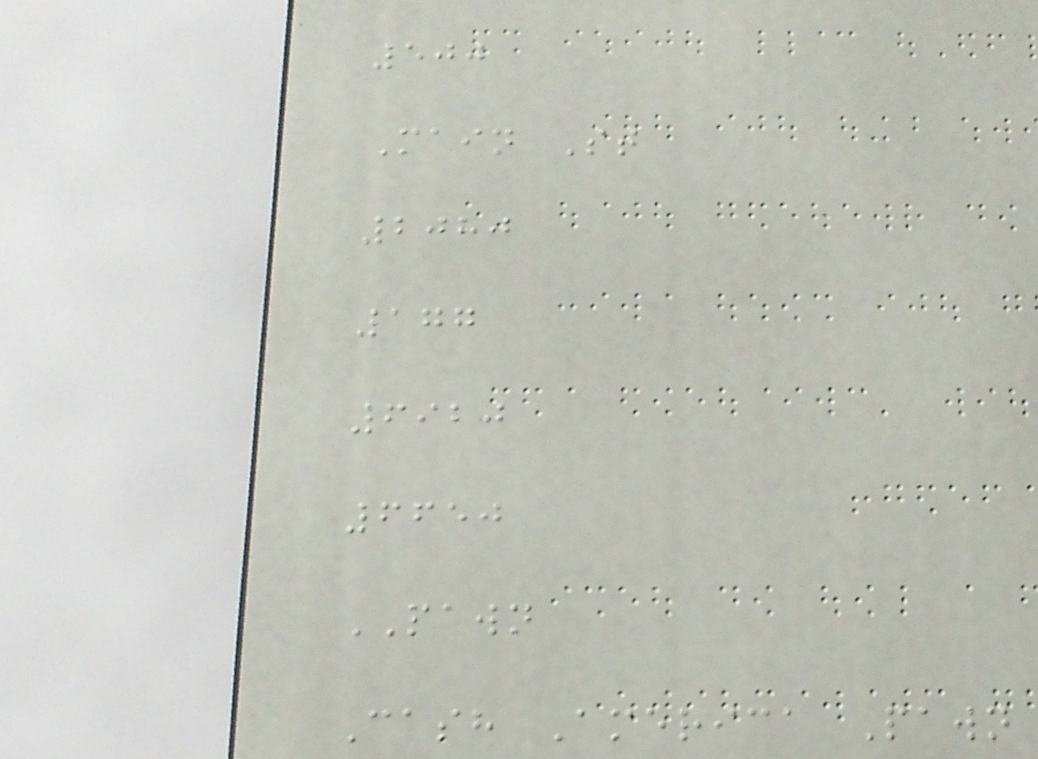500
Main St
2080
177
6920
6650
PAWN
Cash America Pawn
